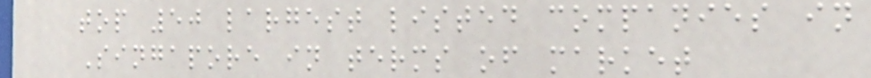top 50 largest listed companies in
Singapore in terms of market
